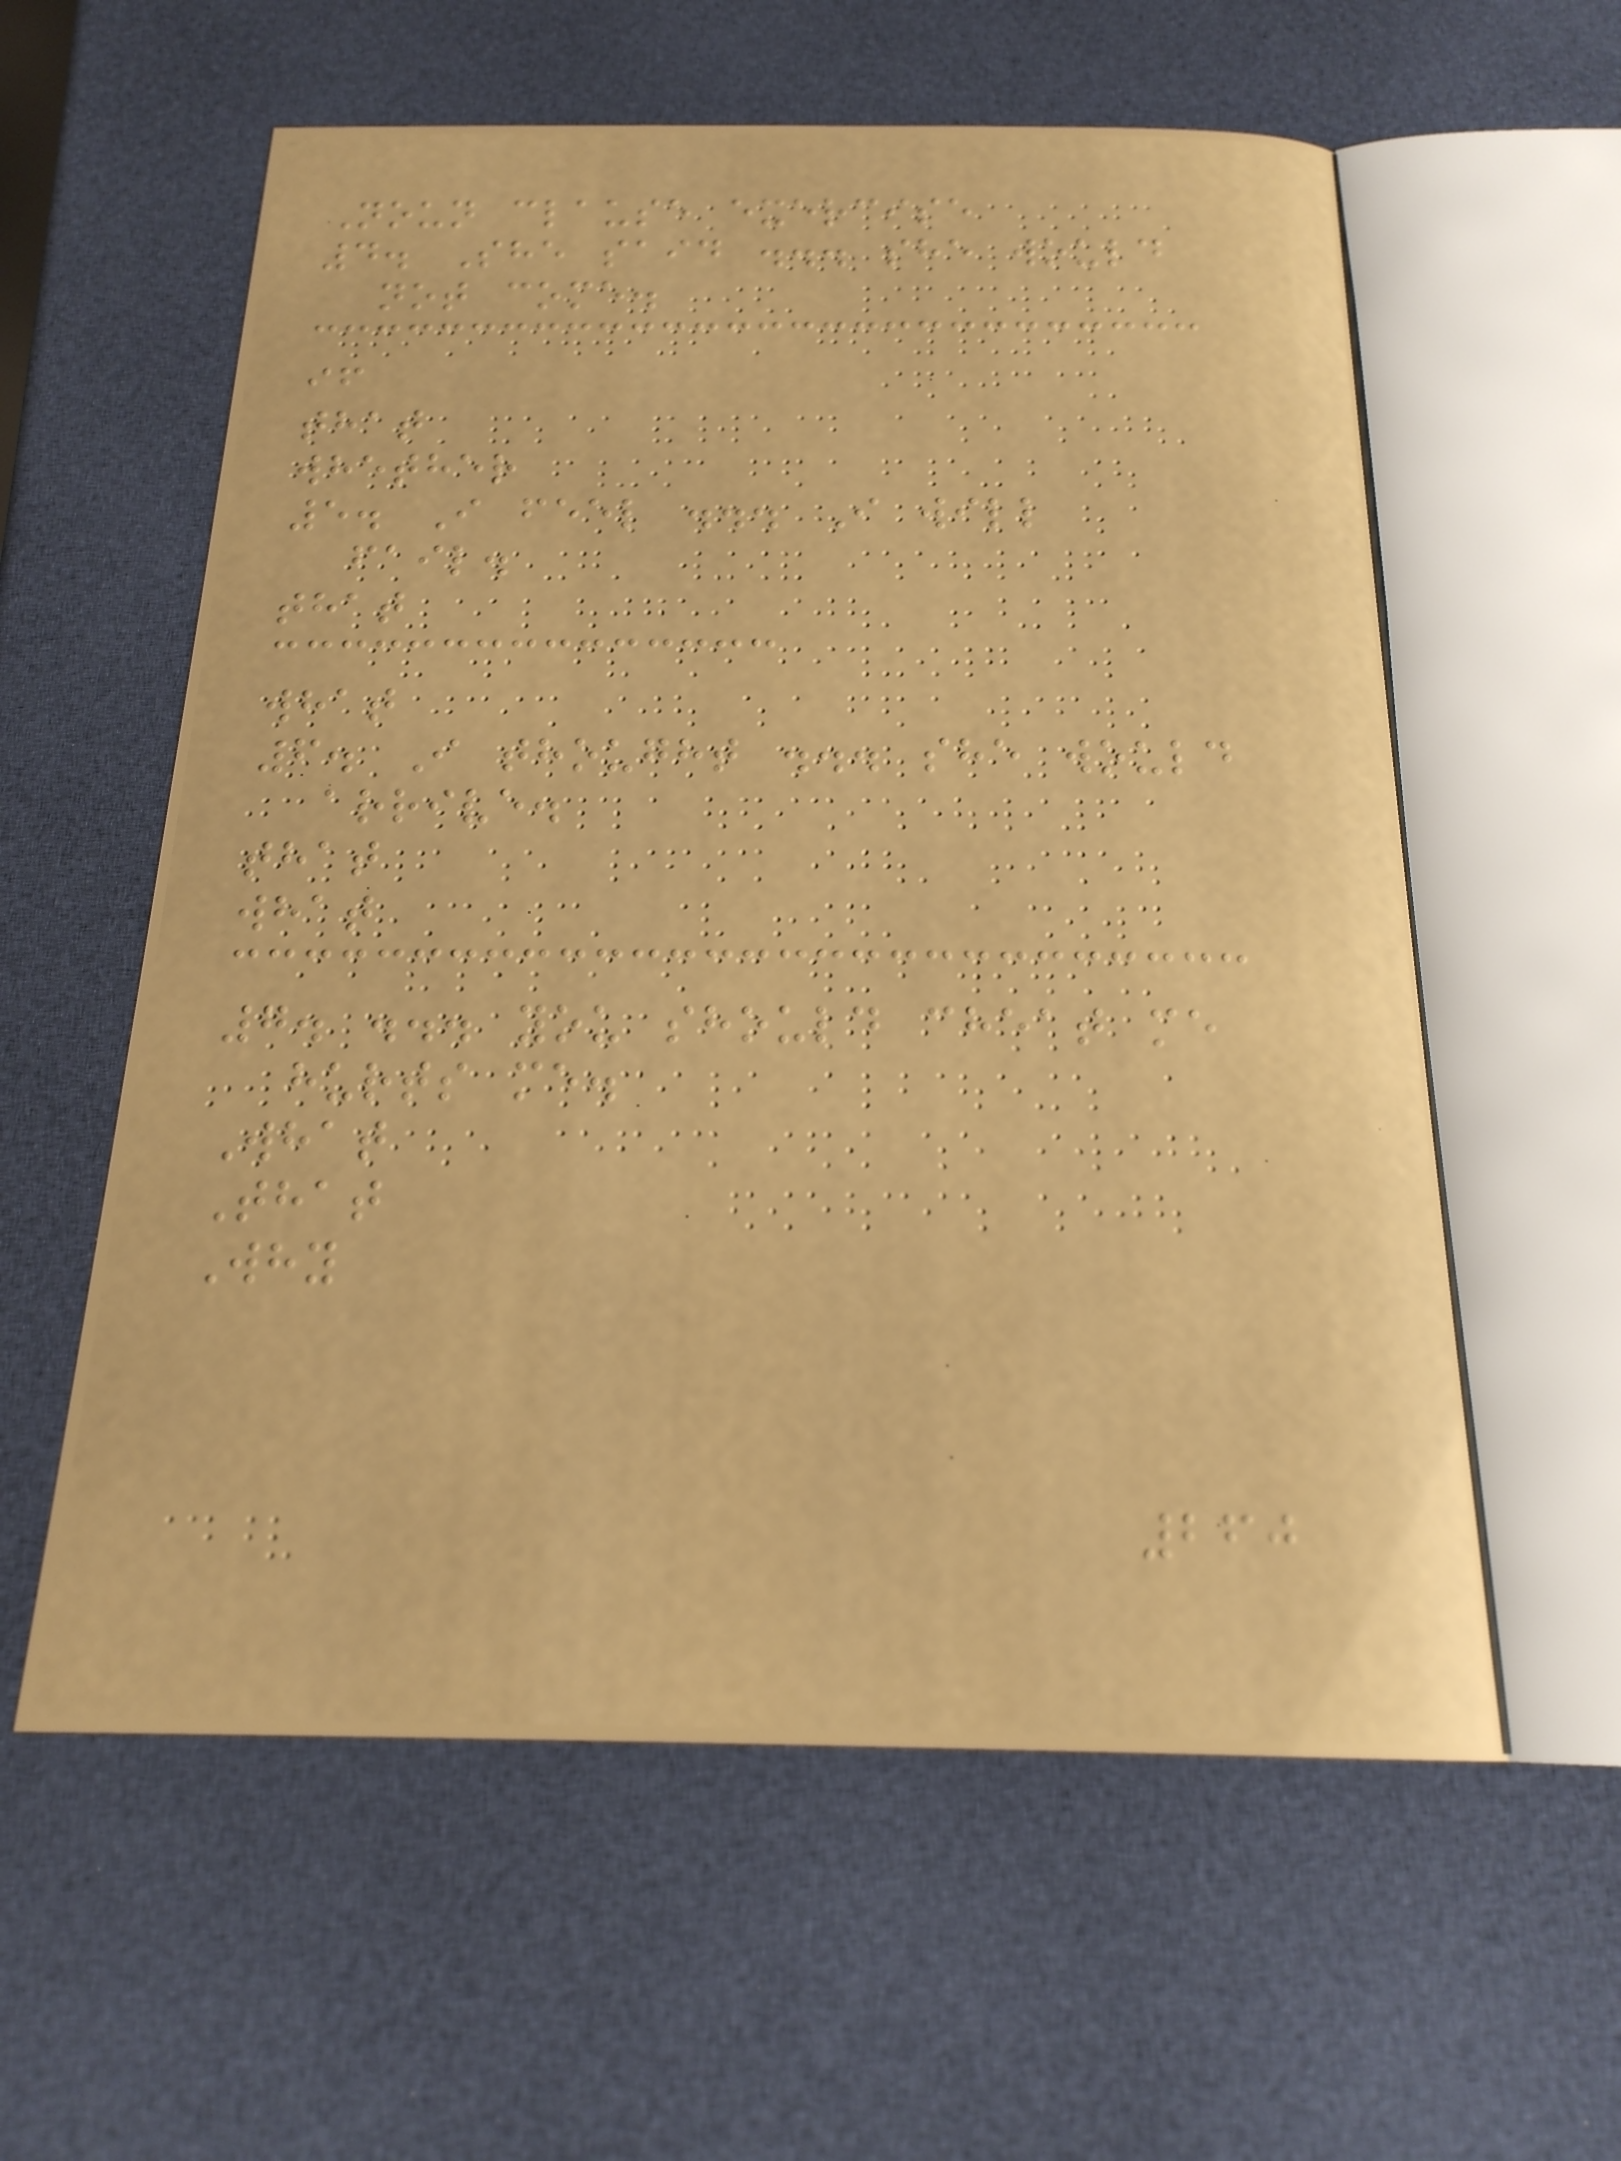Noun clause exercise
4. She said ... she would
not come.
if
that
whether
5. I feel ... I will
fail.
that
what
6. I thought ... she would
arrive.
that
what
7. ... you should cheat me
hurts me.
What
That
Why
260
